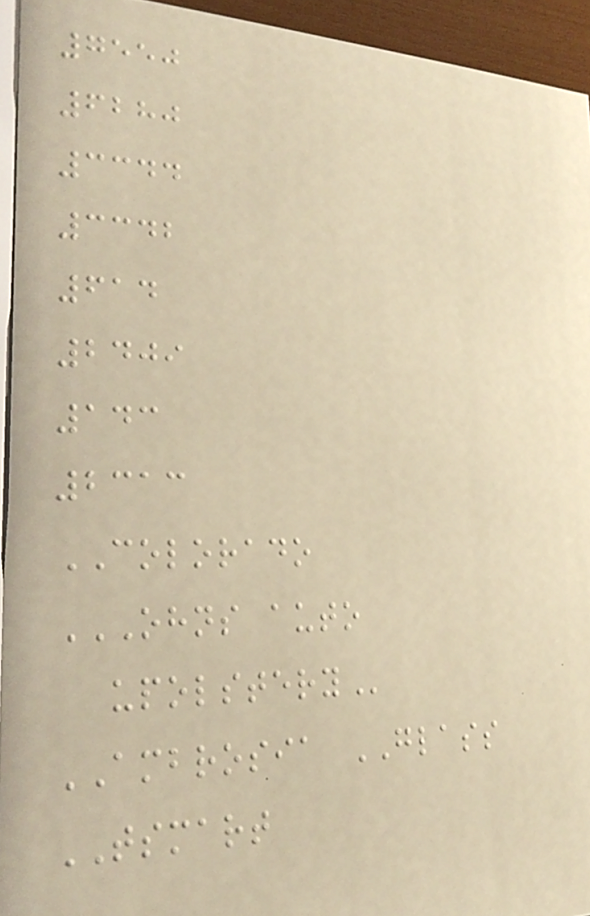7550
6280
3344
3342
614
2409
143
2313
COLORADO
OHNS AUTO
UPOLSTERY
AMBROSIA GLASS
TSMART
